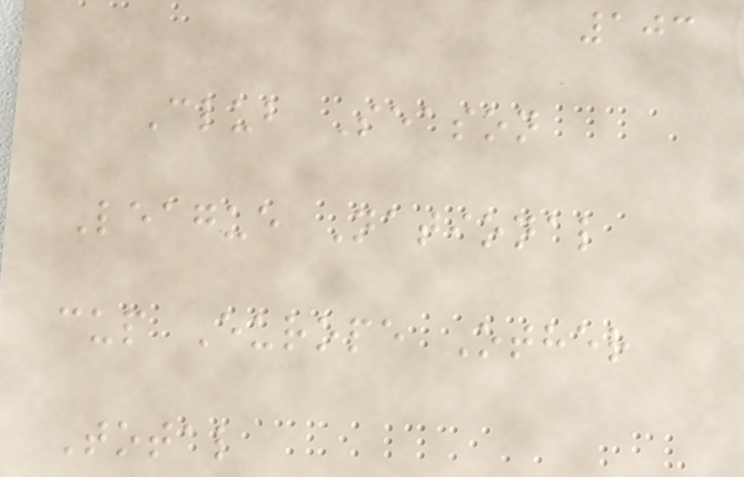103
Club Season
League National
cup Europe Other
Total
